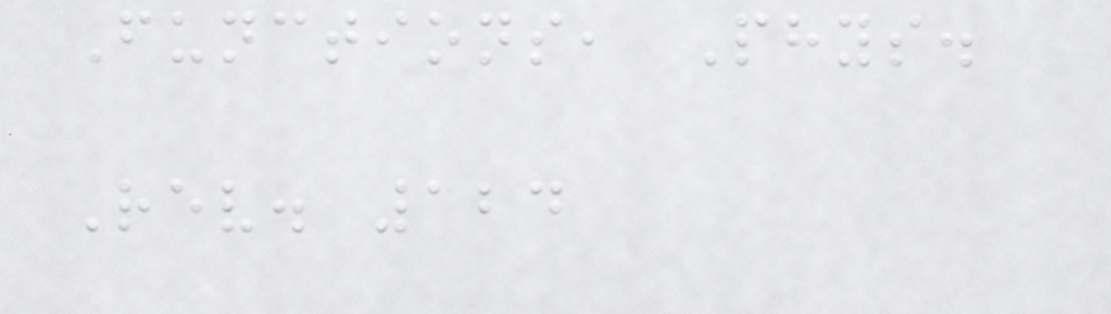Functions, Phys.
Rev. 124
